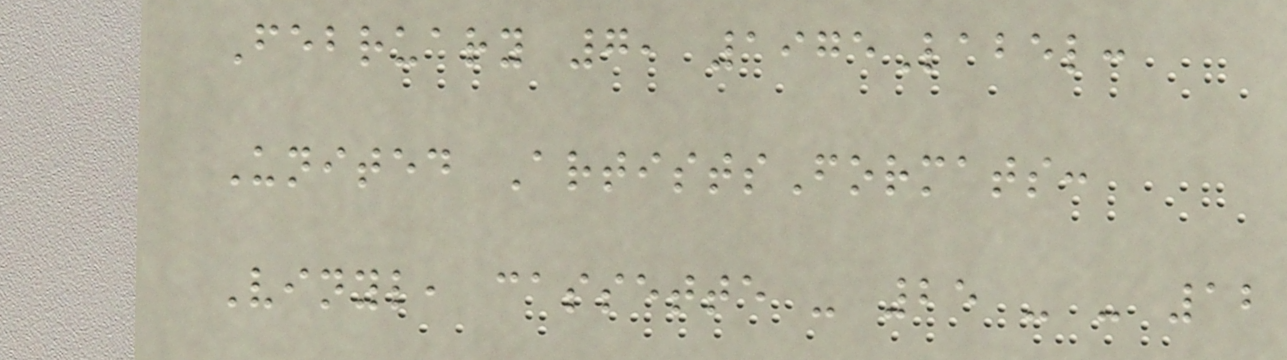February 7, 1975Label:
United ArtistsFormats:
Vinyl, cassette - 25 - - 12
